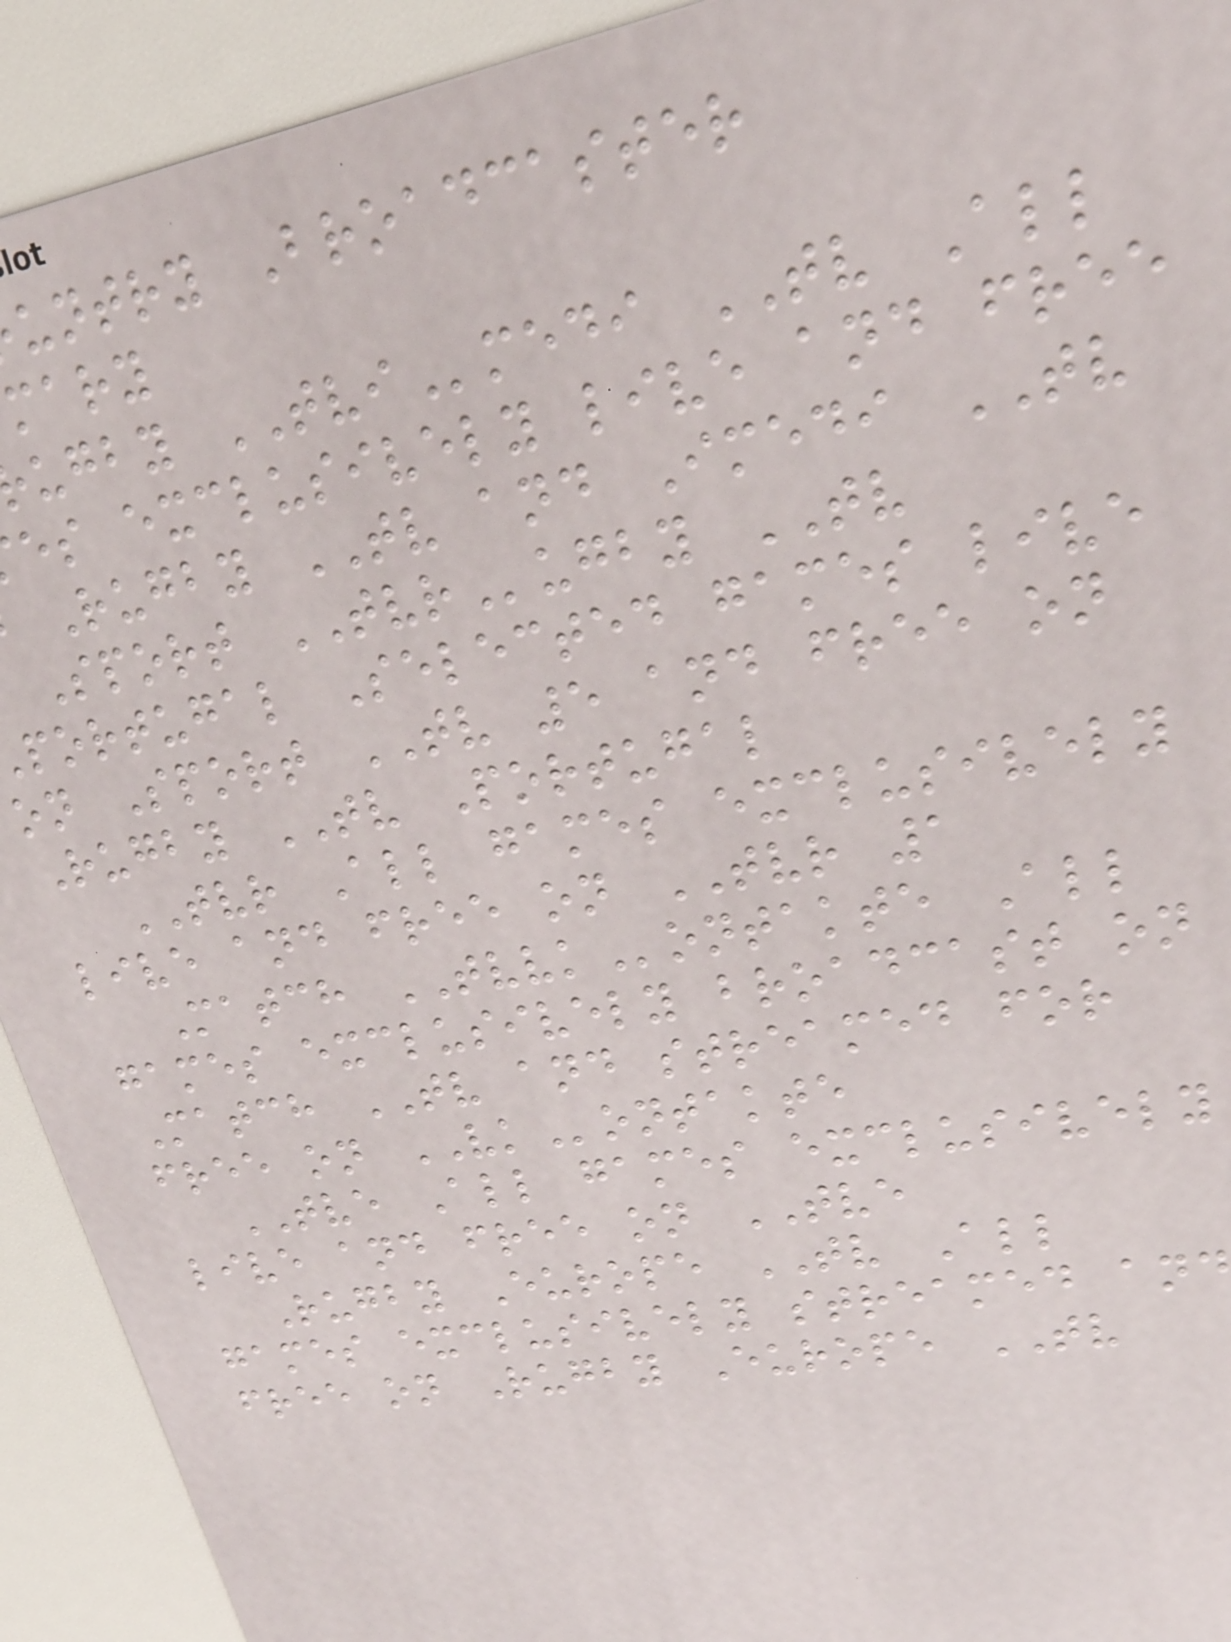untry Broadcaster
mary
ugby TVImedi TV All
es exclusively live and free
Rugby TV and Imedi TV
Sport TVRugby TV
portugal Selected games live
on Sport TV 5 and free on
Rugby TV Portugal
TVR All games exclusively
live and free on TVR 1
Match TVVKontakte All
games exclusively broadcast on
Match TV and streamed for
free on VKontakte
TVE All games exclusively
live and free on TVE
Rugby Europe TV All
games exclusively streamed and
free on Rugby Europe TV
